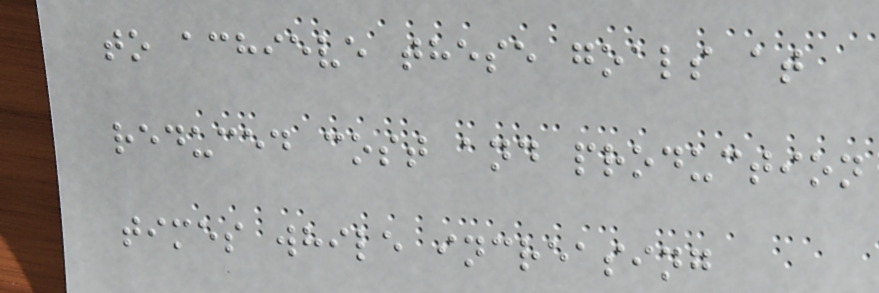to achieve these goals at
reduced cost and production
times while increasing
